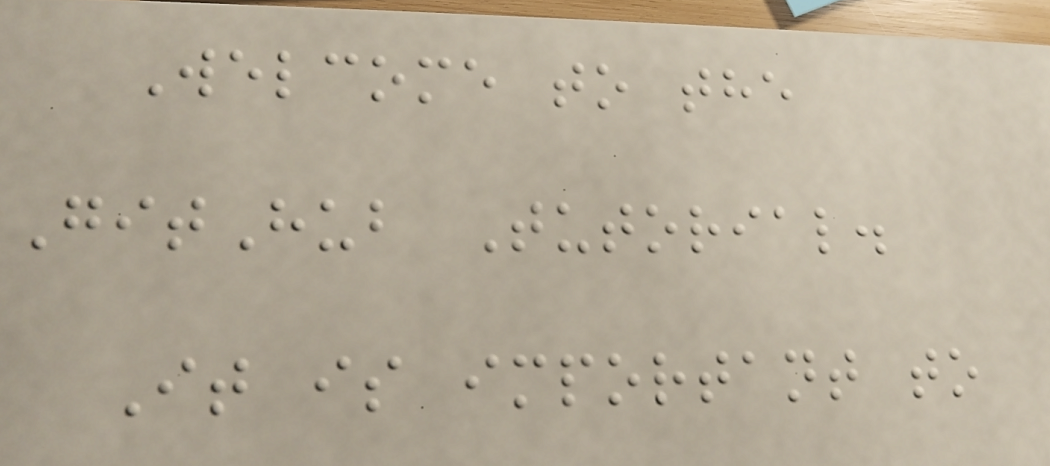Welcome to the
GitHub Tutorial.
It is important to
